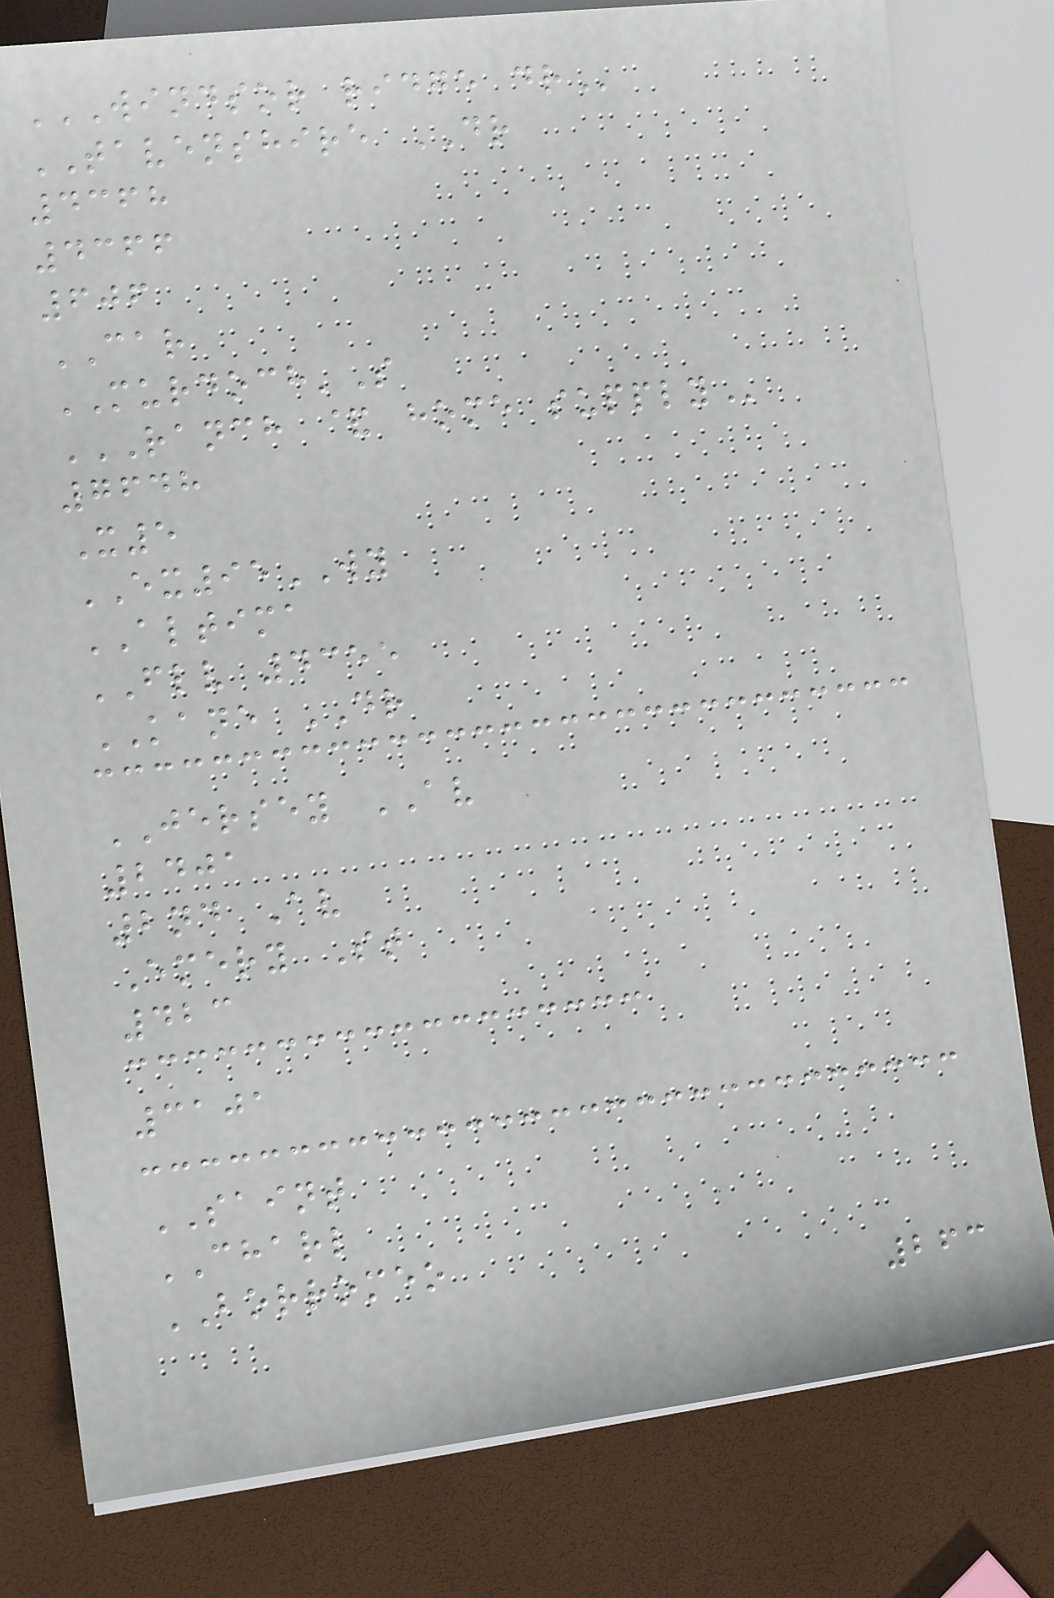WINDSOR RIDGE DR
TAVENSHIRE DR
4368
4366
606
CAR
MURDOCH'S
RANCH & HOME SUPPLY
7648
X5
EX95WY
ALTIMA
FLV 4355
KANE DR
JERSEY AV
2401
2nd Av
Emery St
423
3101
SAINT
CHARL
BORROMEO
263
